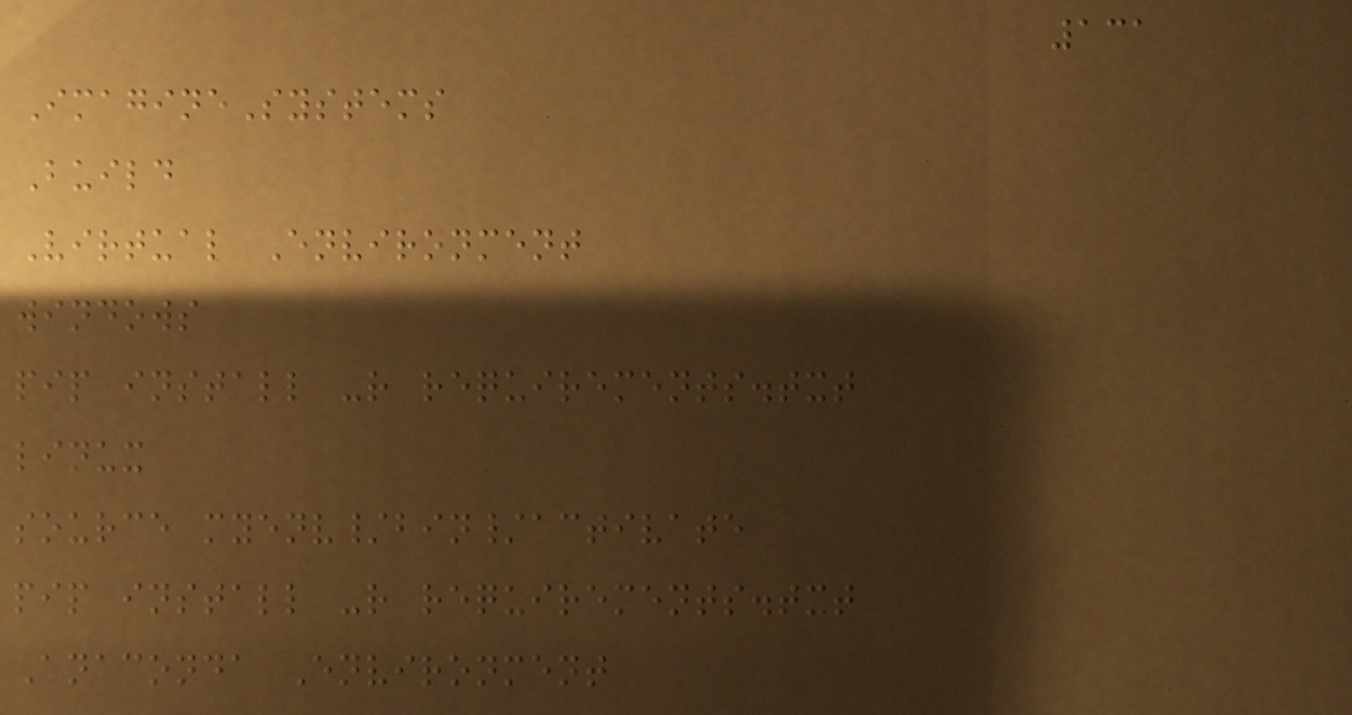131
ImagineSystems
Build
Virtual Environment
windows
pip install -r requirements.txt
linux
source myenv/bin/activate
pip install -r requirements.txt
Anaconda Environment
